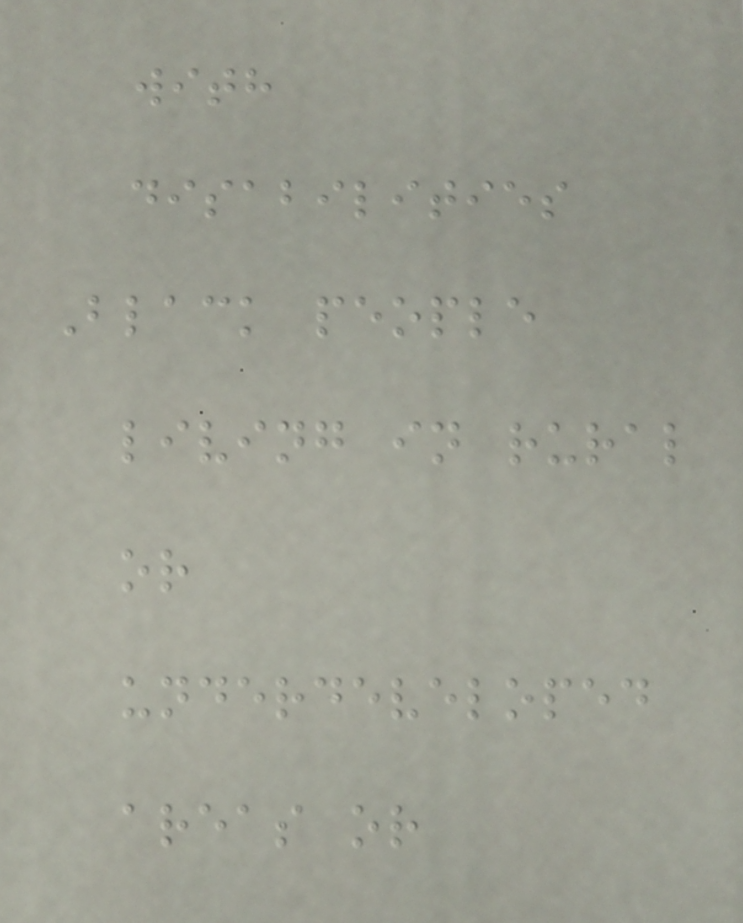with
disabilities
Black people
living in rural
or
underdeveloped
areas or
